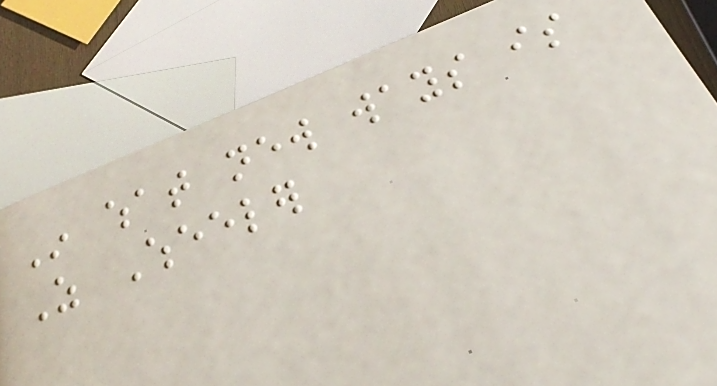In what new ways is
As Wheeler
